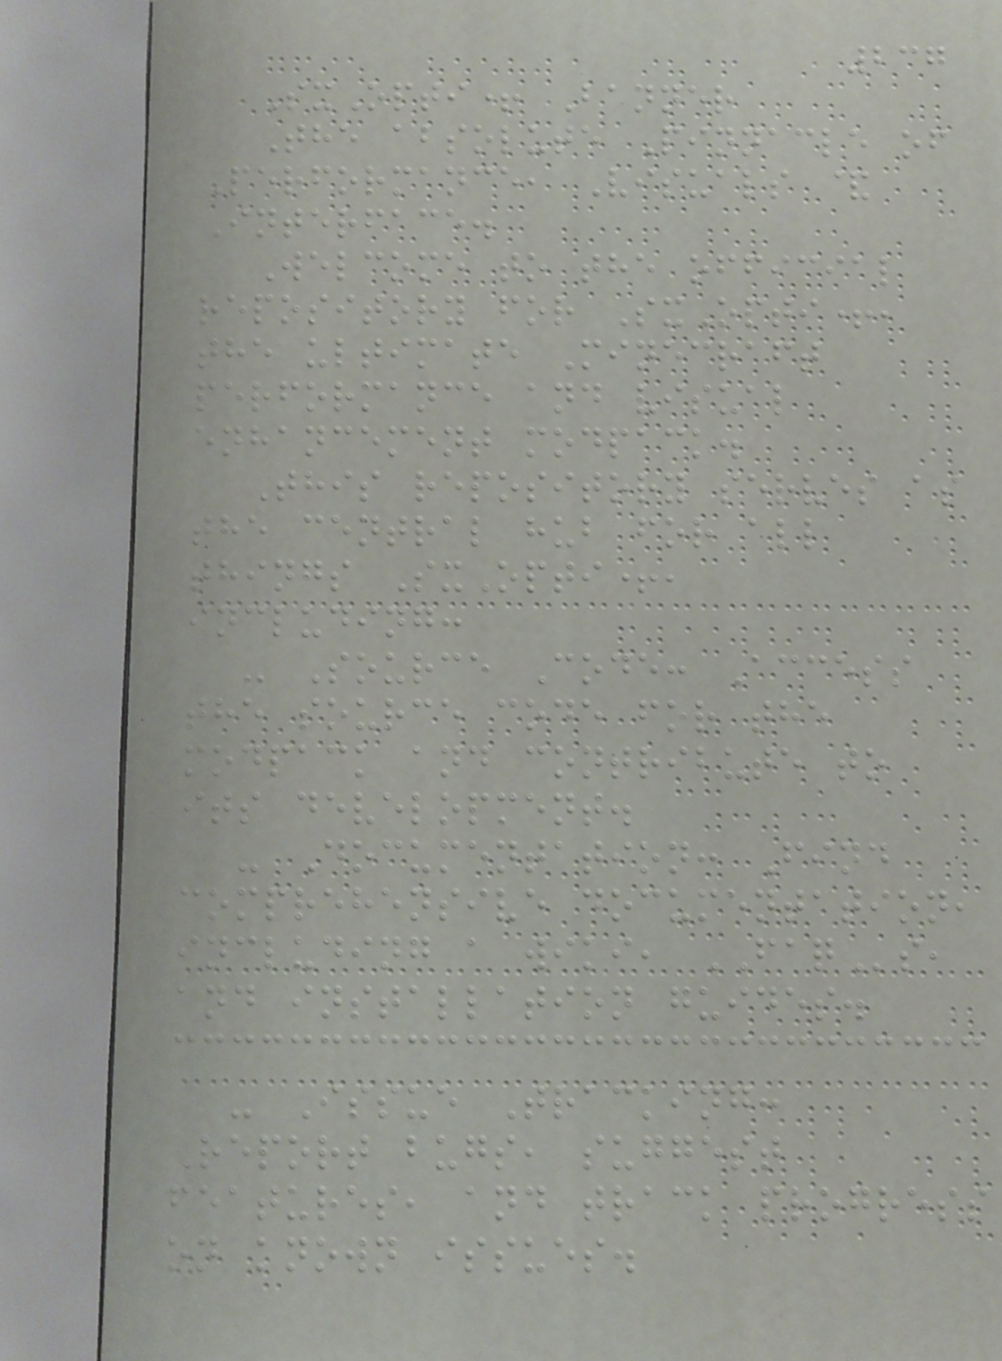237
SxOpti+ Banner
The absolute Pinnacle of
Performance, Visuals &
Interface.
Welcome to the official
repository for SxOpti+,
the ultimate Minecraft
performance and visual
enhancement modpack.
This repository serves as
the central hub for all
things SxOpti+,
including:
- Source Code: Access
the source code for the
modpack and contribute to
its development.
- Documentation: Find
comprehensive documentation,
including a wiki, FAQs,
and installation guides.
- Issue Tracking:
Report bugs, suggest
features, and track progress
on known issues.
